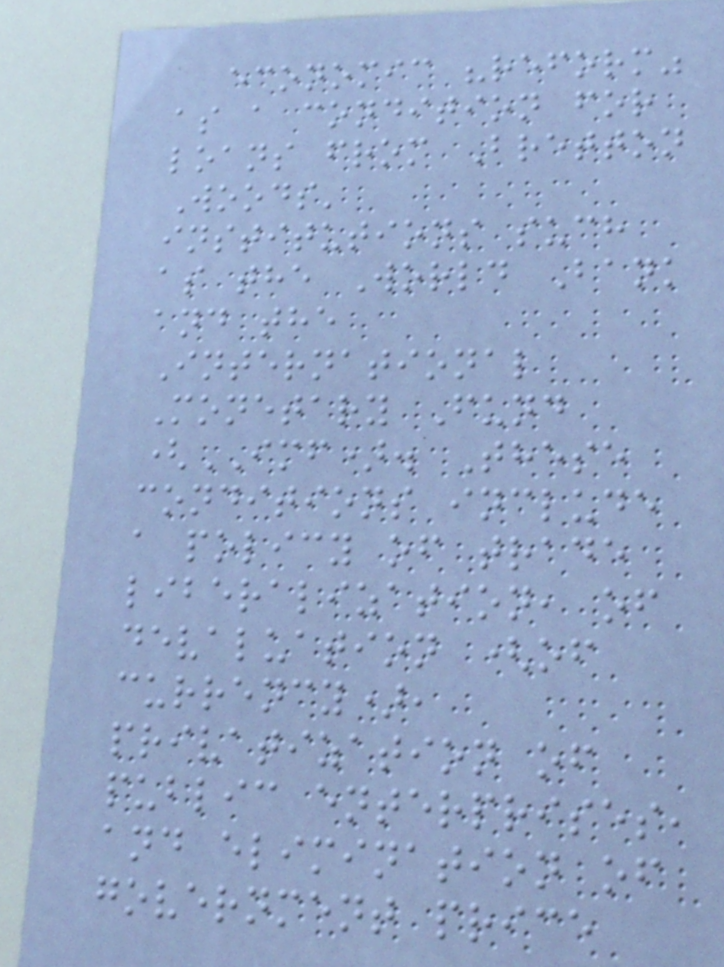economic "reform"
as a condition for
loans from Bretton
Woods'
institutions such
as the World Bank
and the
International
Monetary Fund
(IMF). These
conditions include
a policy of trade
liberalization, of
devaluation (of
currency),
privatization of
public enterprises,
and elimination of
government price
